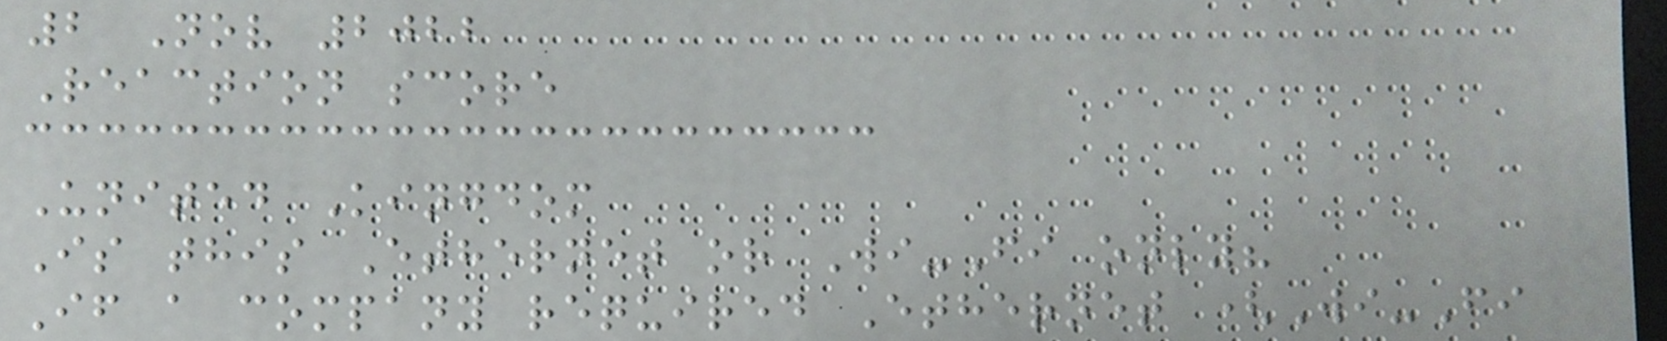2 Nov 2022
Reaction score
United Kingdom
Is this Ethernet or Wi-Fi only?
If a company required Ethernet (Wi-Fi
